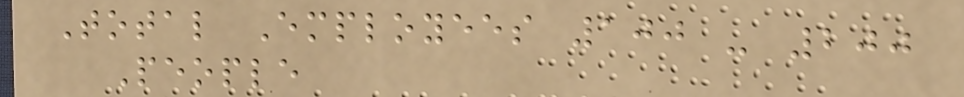Total Employees 100 - 200
People
